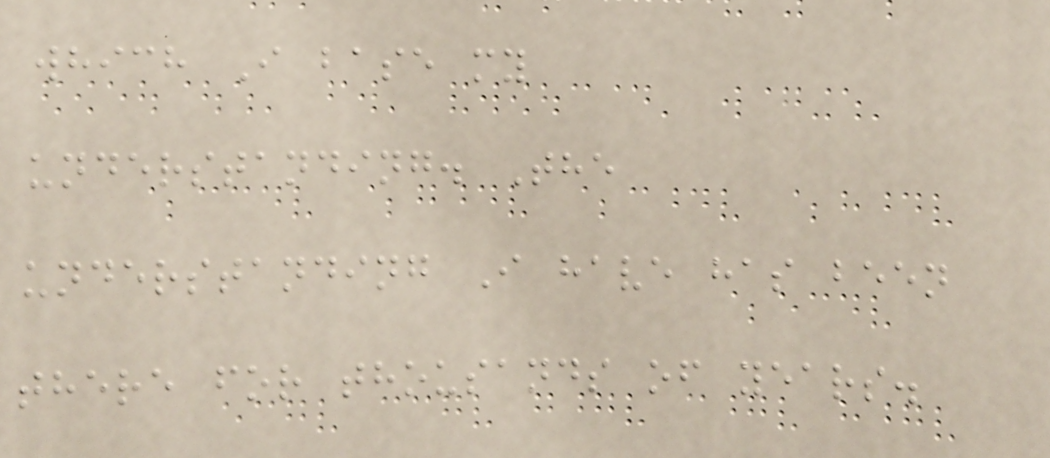which I base my
understanding. The
understanding I have has been
there for thousands of years.
